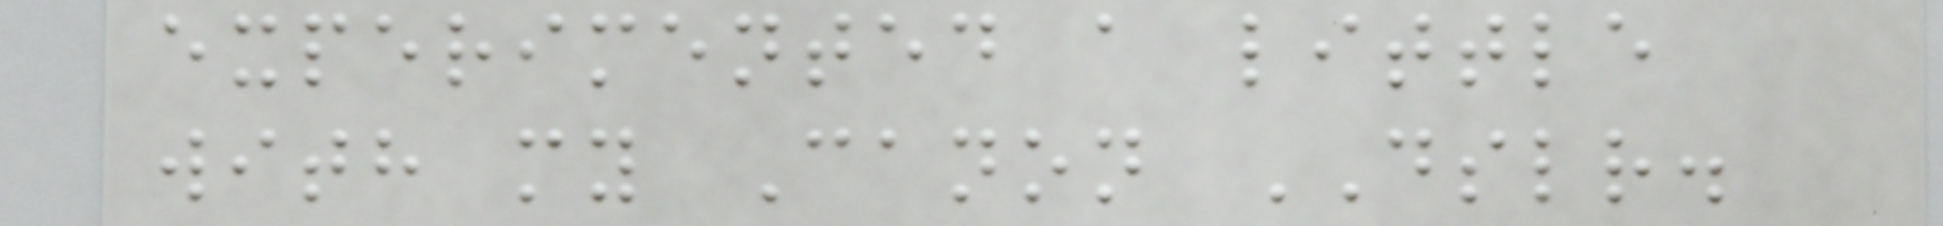experimented a little
with my Canon DSLR.
